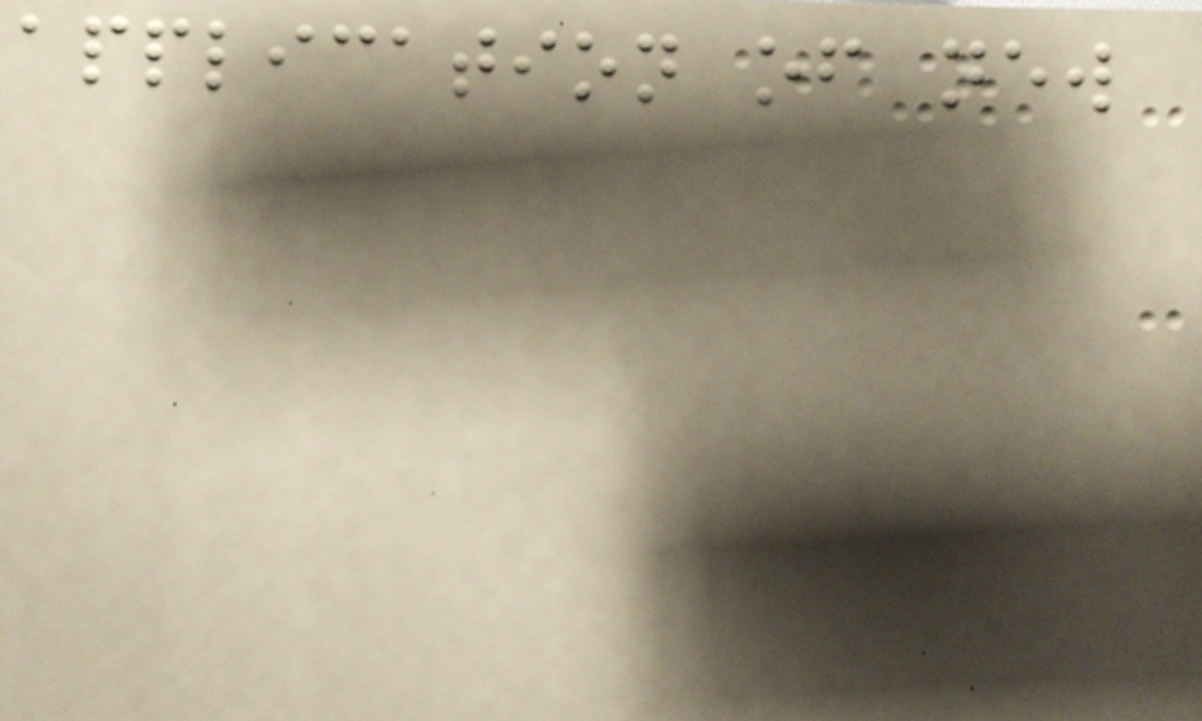application of new
